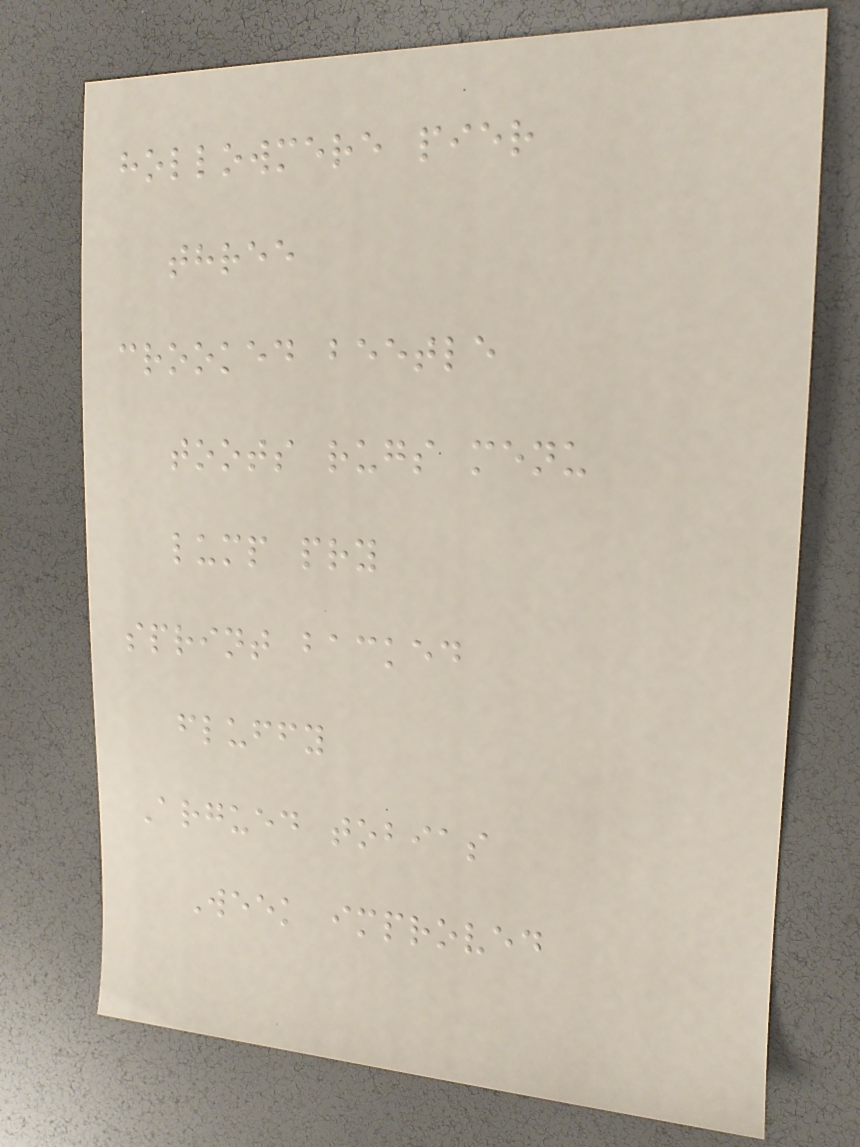hollowmere pier
three
crooked beetle
toots rugs menu
lump pry
sprint backed
fluffy
Argued tobias
Week improved
